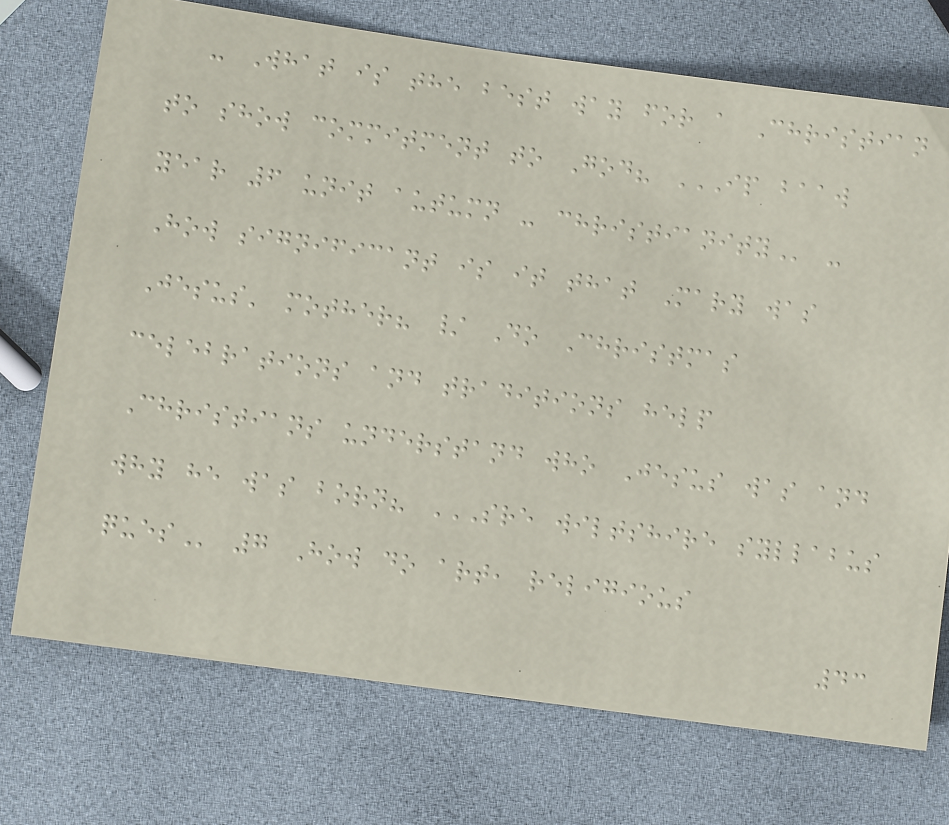- What is the best way for a Christian
to show commitment to God? IP BAAW
YEAR 6 UNIT AUTUMN - CHRISTIANITY -
How significant is it that Mary was
Jesus' mother? / Do Christmas
celebrations and traditions help
Christians understand who Jesus was and
why he was born? SRE WILTSHIRE SYLLABUS
QUES 7 How do art, religious
43
